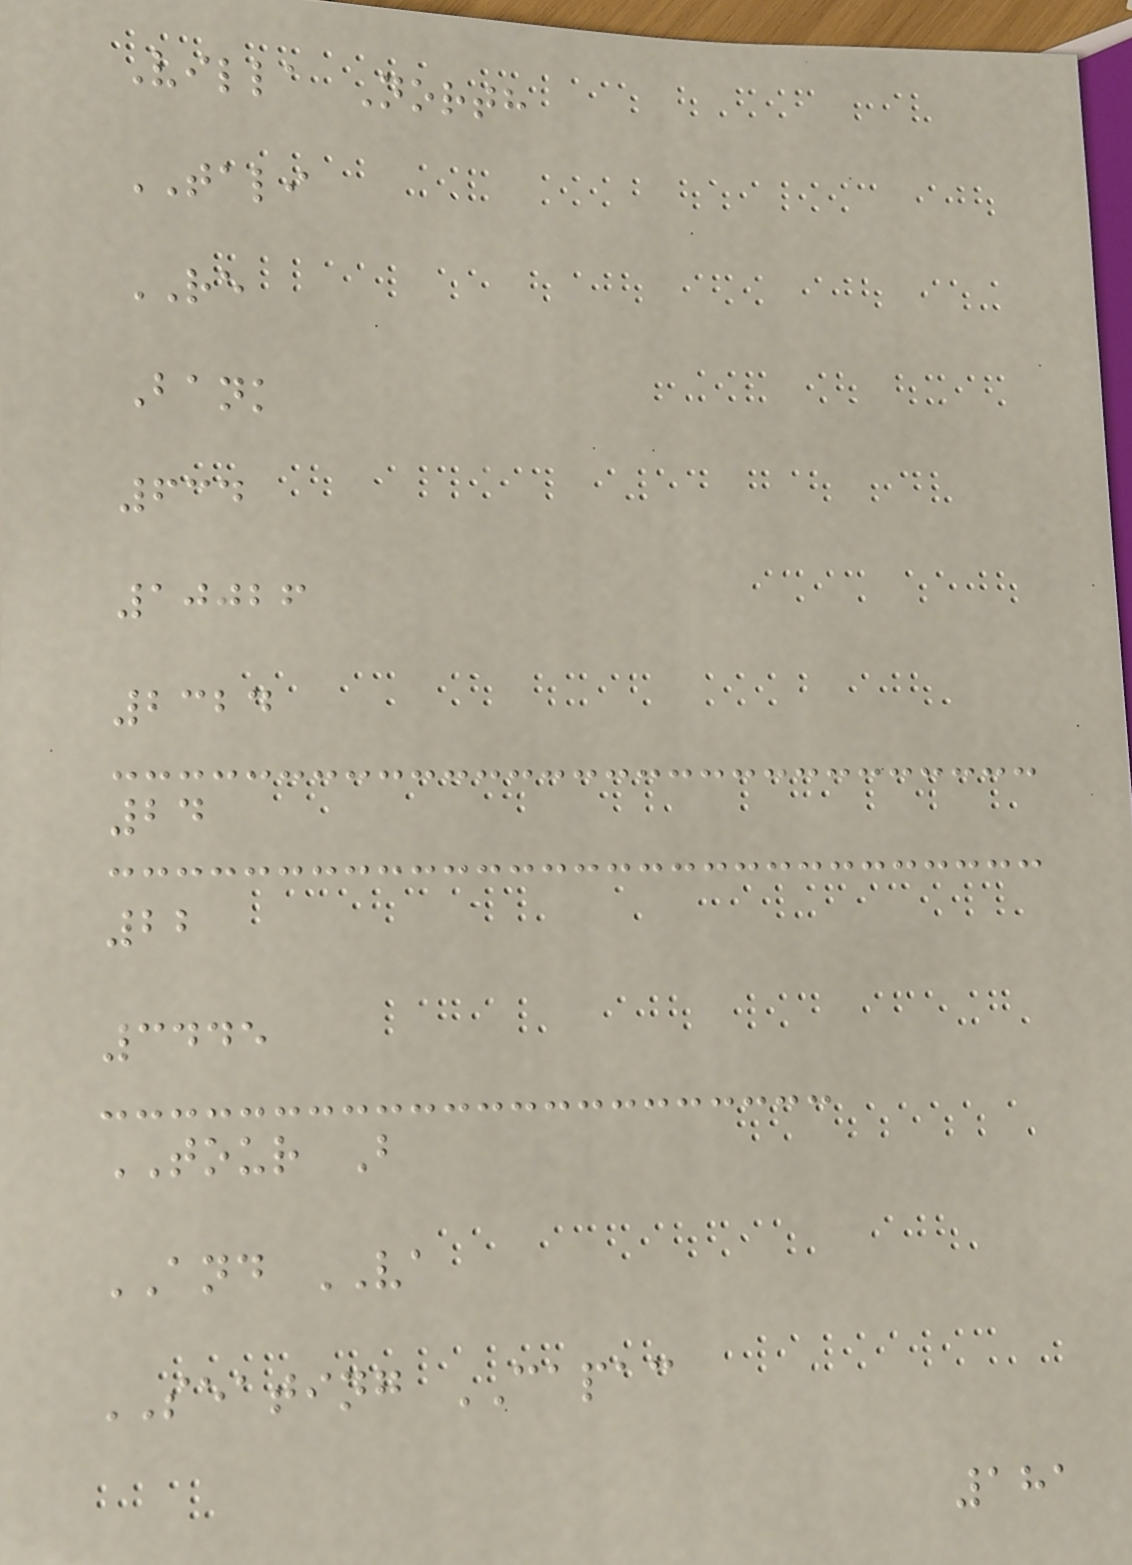Villa North
TALI
RE
Bank
634
10026
2324
24
22
3445
TOUR B
AND VA
SEATING CAPAC
181
